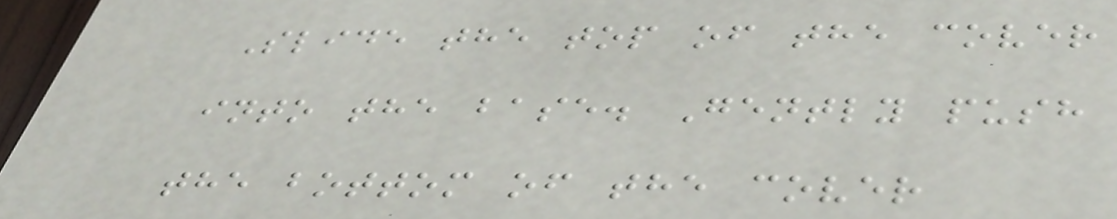Slide the top of the cover
into the base. Gently push
the bottom of the cover
